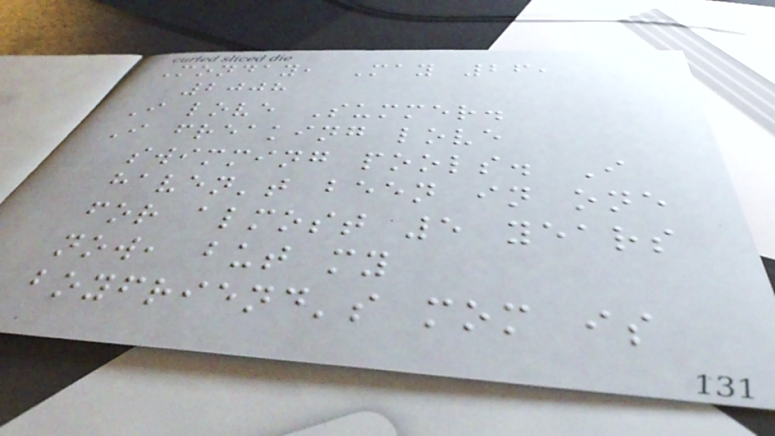Monday, May 26,
2008
I love Summer.
I freaking love
swimming pools. I
haven't been in one
for almost 5 years
now, but my
boyfriend's mom is
